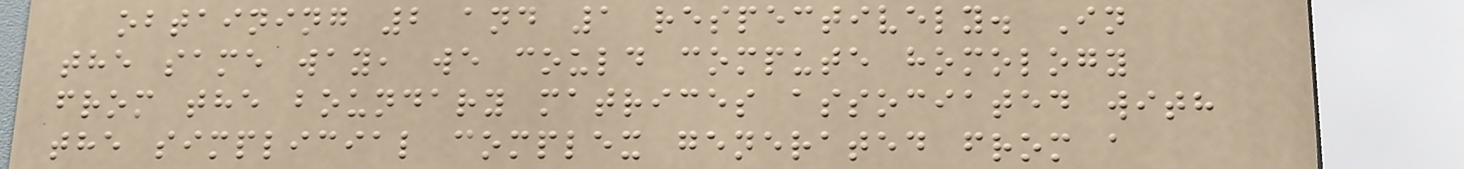obtaining 2 and 1 respectively. In
the same way, we could compute homology
from the boundary matrices associated with
the simplicial complex generated from a
